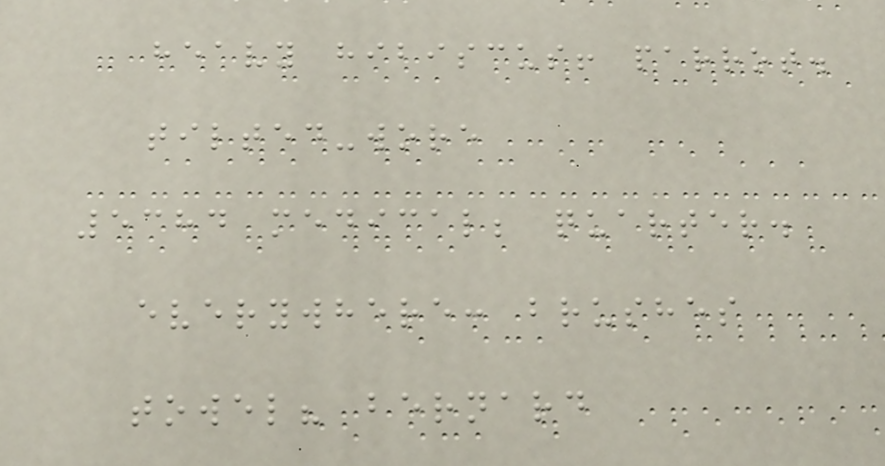heavy hibiscus! parrot.
tilted-wore
5384 medical; quarter.
everywhere: brushes
towel? bernard
